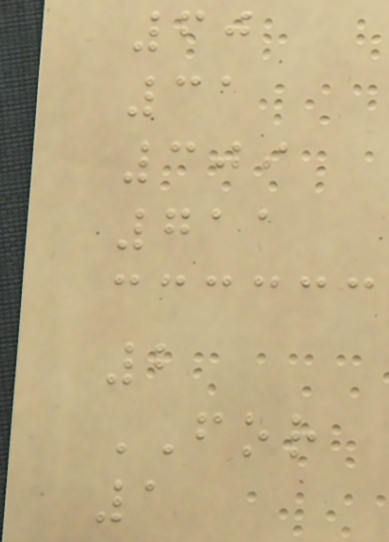60
31
309
711
2
FOR
1
